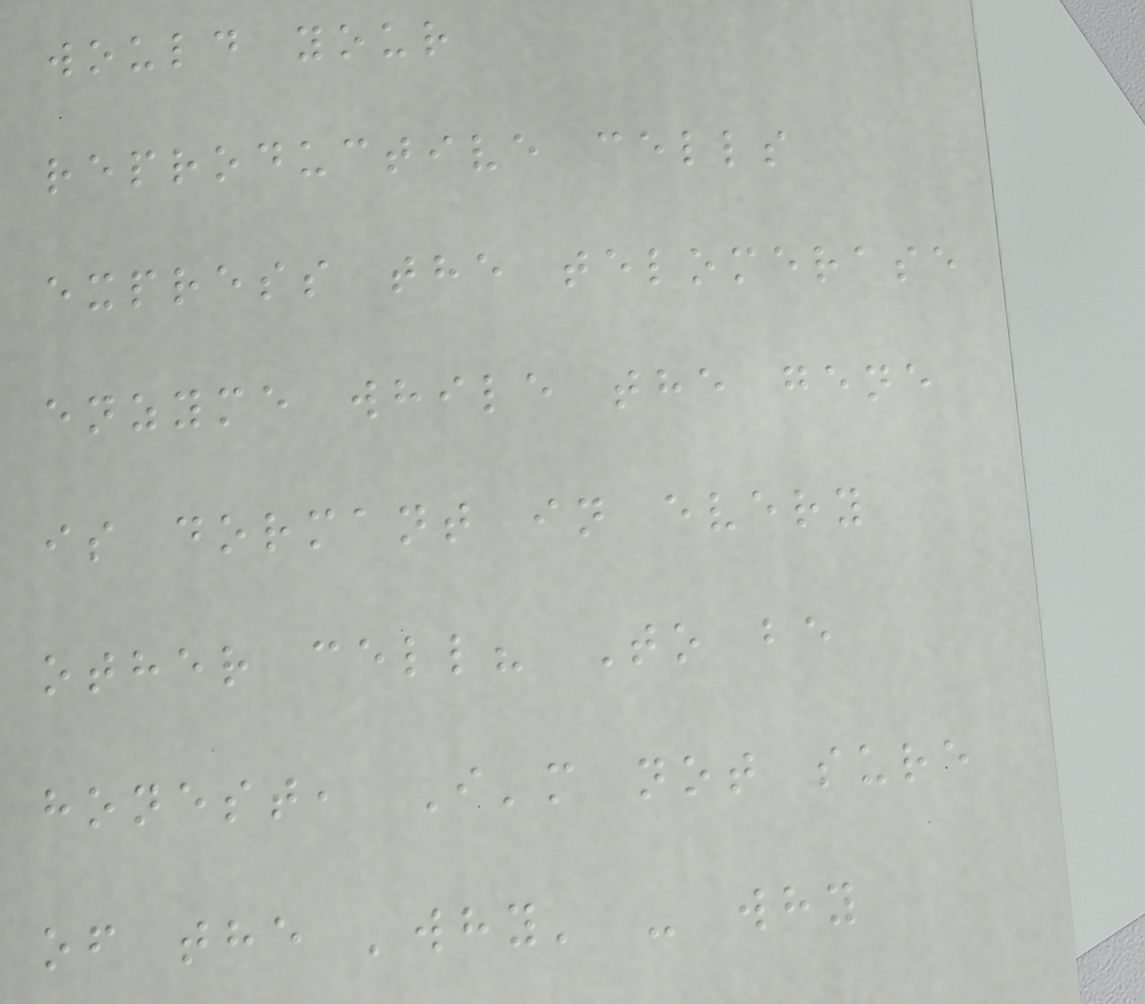would your
reproductive cells
express the telomerase
enzyme while the gene
is dormant in every
other cell? To be
honest, I'm not sure
of the 'why' - why
